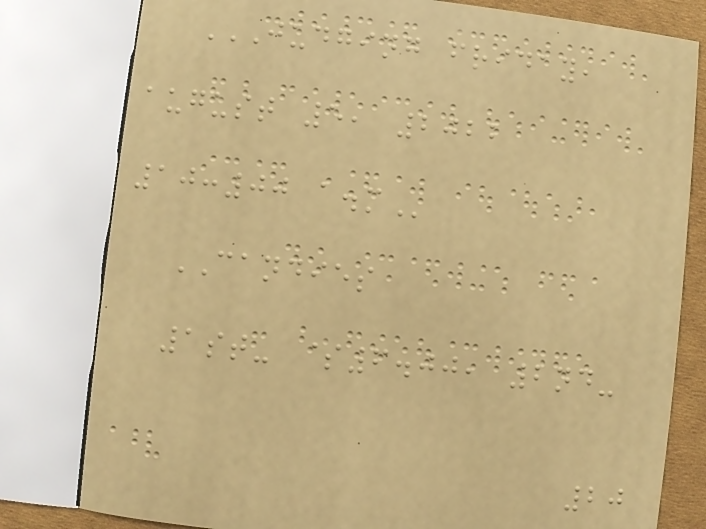JUDGING FRIDAY,
AUGUST 5, 2022
10:00 A.M
CANDIES
1st- $6.00, 2nd-
20
